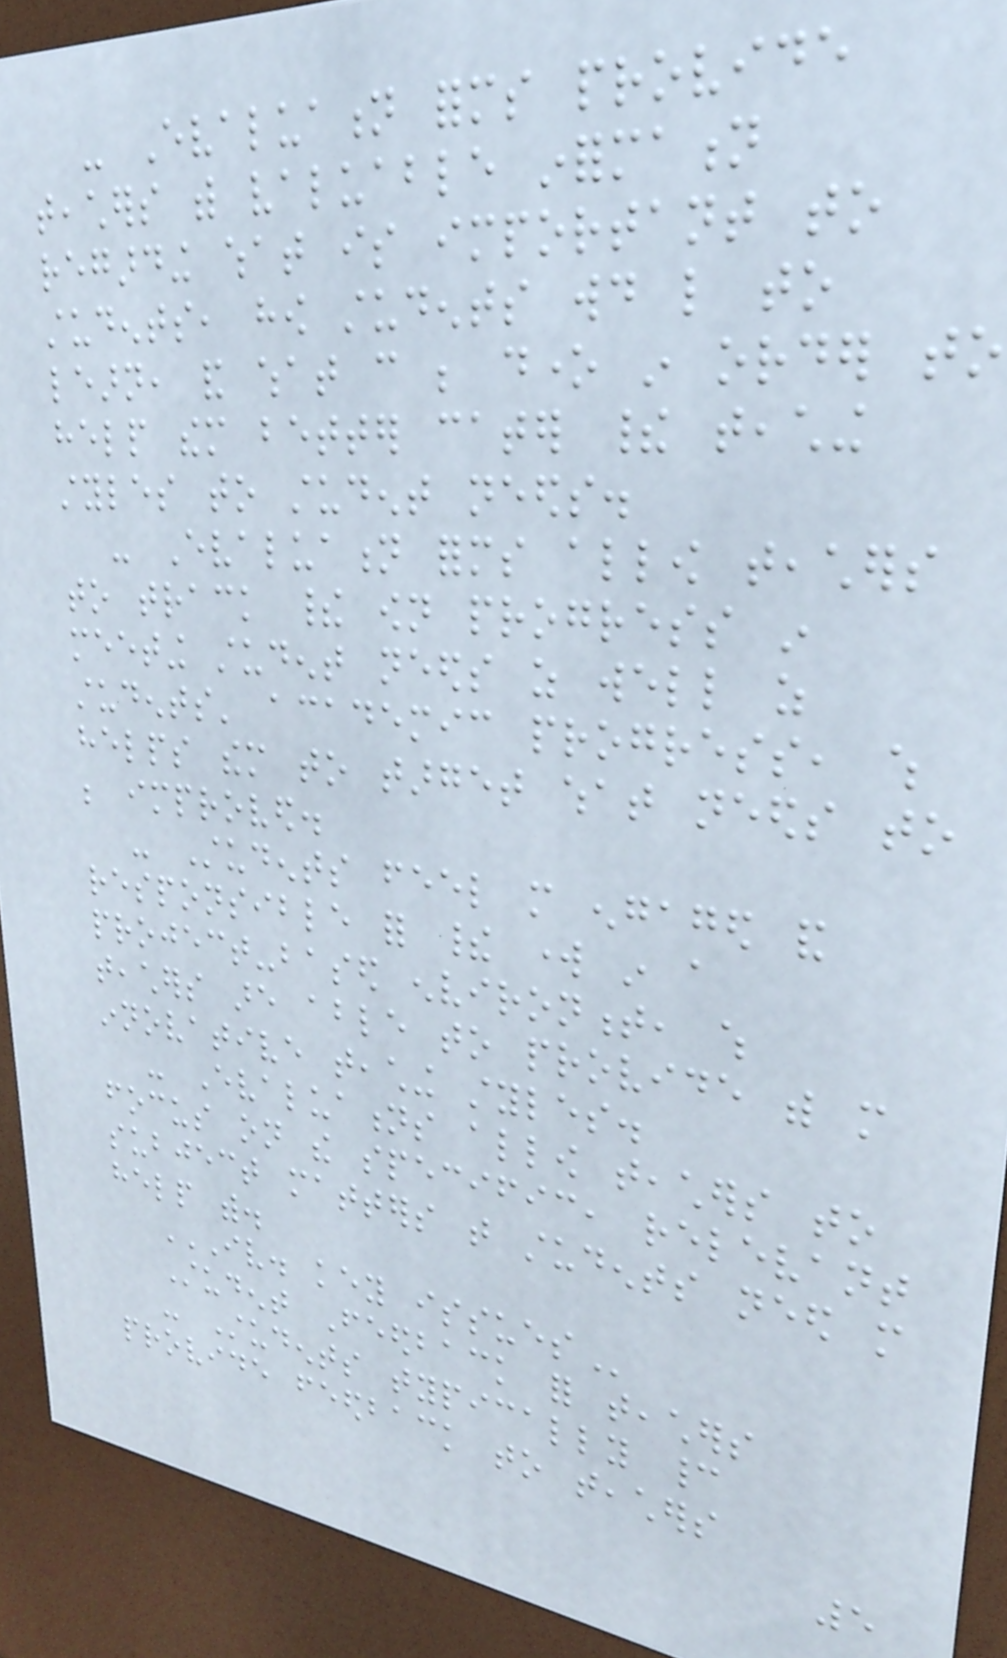- Evaluation forms provide
teachers with valuable information
regarding what is important to
students, how students would like to
learn, and what can be done in order to
help them better cater their teaching
styles to student needs.
- Evaluation forms allow teachers
to track their own progress in
meeting student needs as well as
students' academic progress, which
helps them to target what needs to
be improved.
- Students feel more engaged and
responsible for their work in a
project-based environment, which
teachers are able to provide with more
innovative teaching styles.
- Evaluations allow teachers to
focus on the specific, relevant
subject matters that students need more
help with.
IV. KEY ISSUES
Student Feedback for teachers
- Students typically cannot
provide feedback to teachers
5
